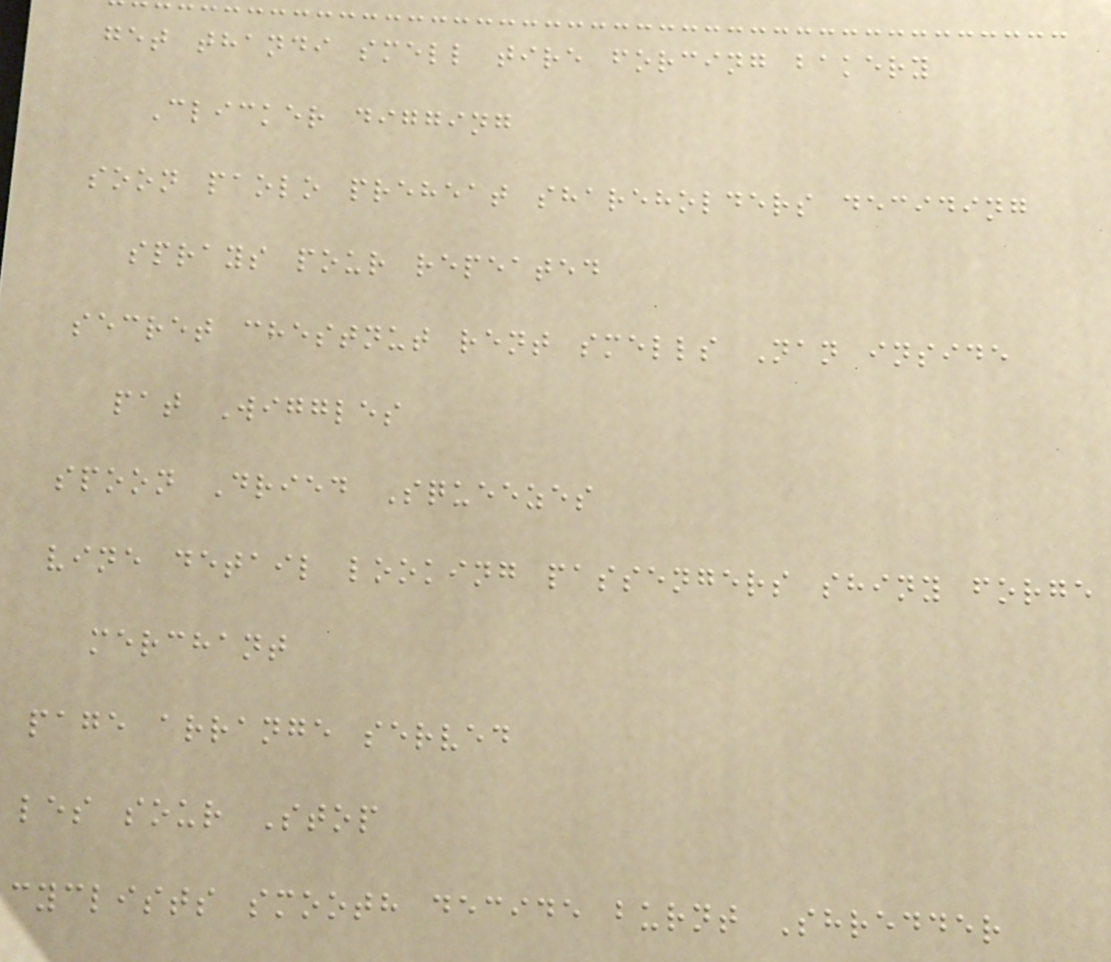get thandi smell tire forcing bakery
Clicker digging
soon paolo preheat shareholders deciding
sprays pour repeated
secret chestnut rent smells Nan inside
pat Wiggles
spoon Dried Squeezes
vine detail looking passengers shiny forge
merchant
page arrange served
les sour Stop
cyclists smooth decide burnt Shredder
